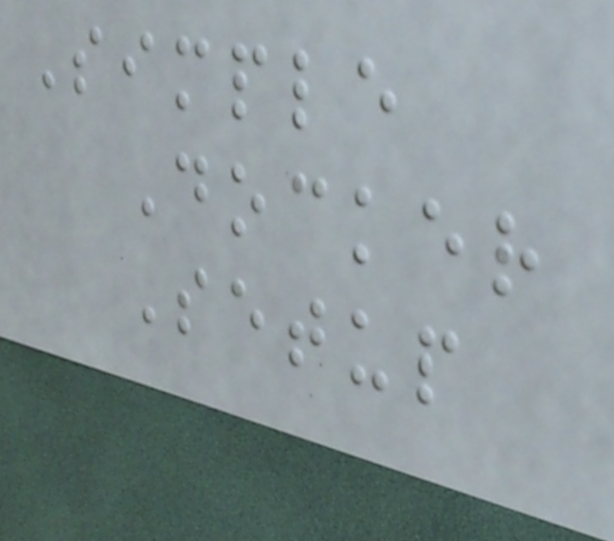Simple
Docker
Setup
